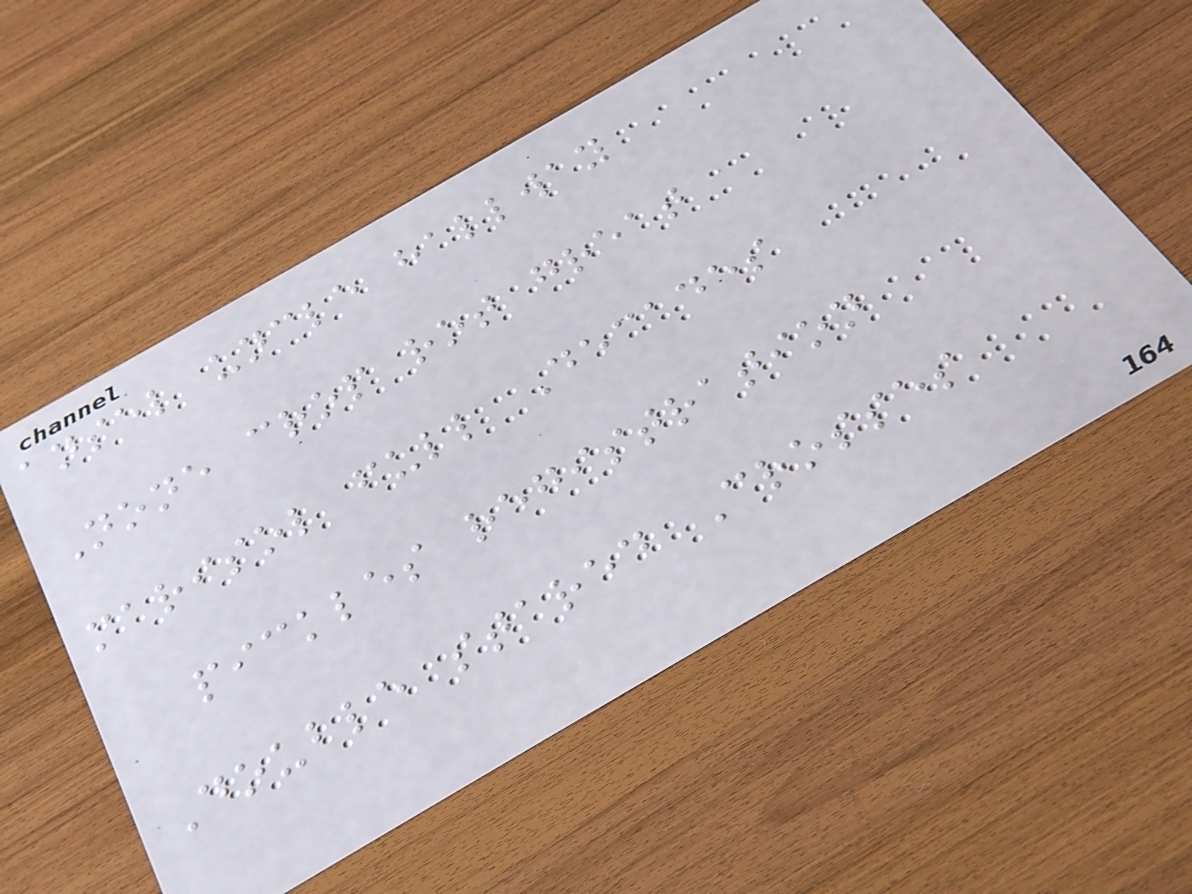ansel uncle hallway
None crop rot great
marisol full Decades
pickles registration
Double stared Crosses
